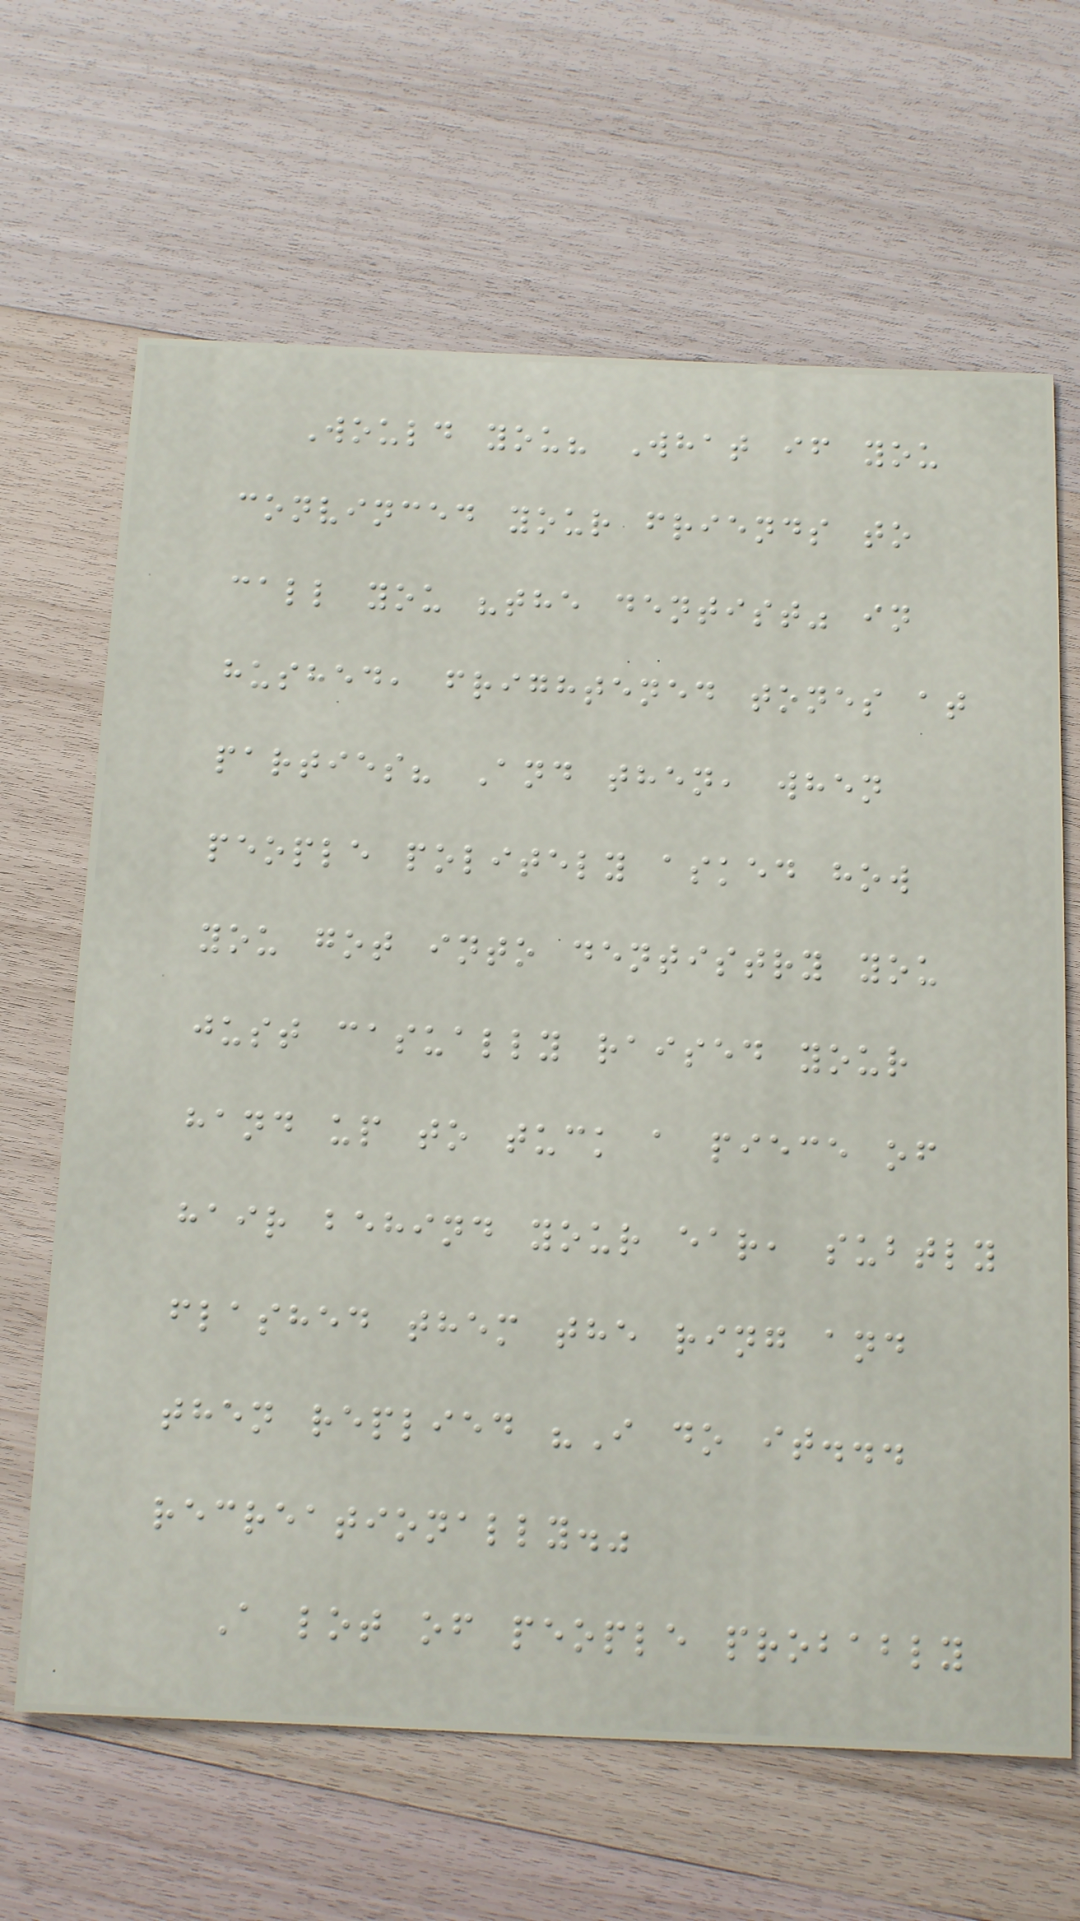Would you? What if you
convinced your friends to
call you "the dentist" in
hushed, frightened tones at
parties? And then, when
people politely asked how
you got into dentistry you
just casually raised your
hand up to tuck a piece of
hair behind your ear, subtly
flashed them the ring and
then replied "I do it...
recreationally."
A lot of people probably
